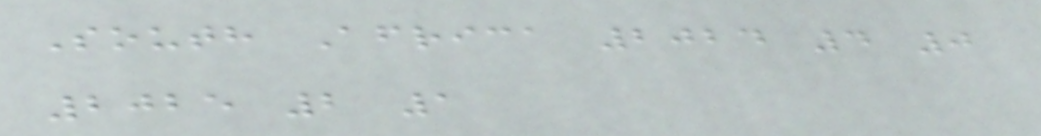South Africa 2024 4 0
2025 2 1
